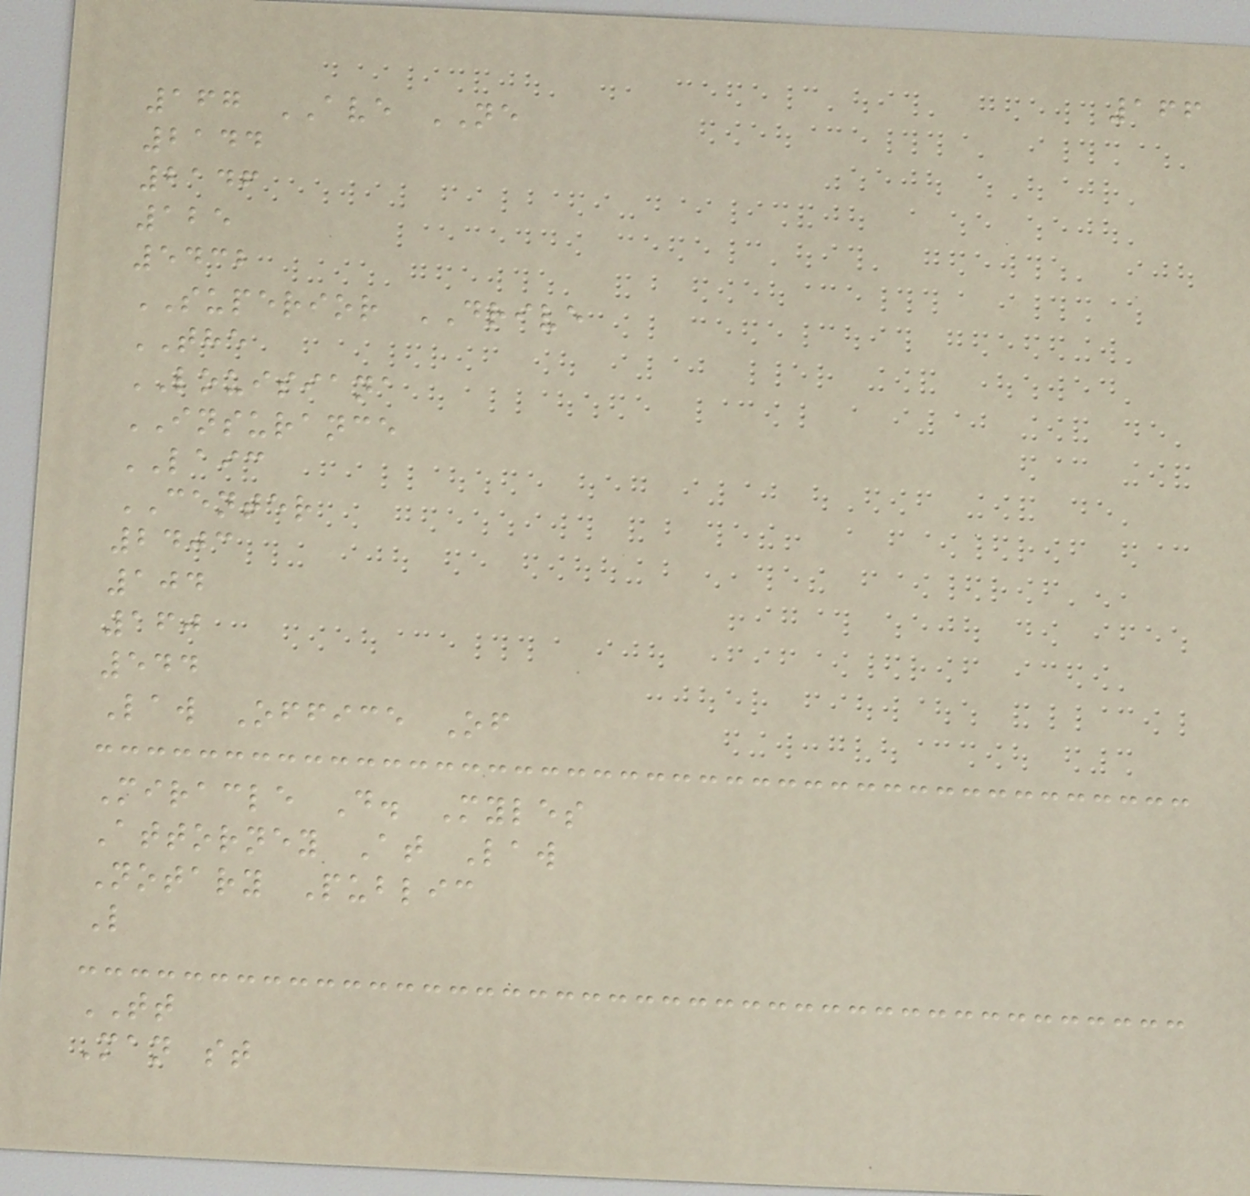166
167 AVE NE
2144
2146
125
5432
SUPERIOR DRIVE
THE
LOUISIANA
INSURANCE
LAIC
CENTER
2403
104
160
544
Law Office Of
Miracle D. Myles
Attorney At Law
Notary Public
L
TT
Man st
